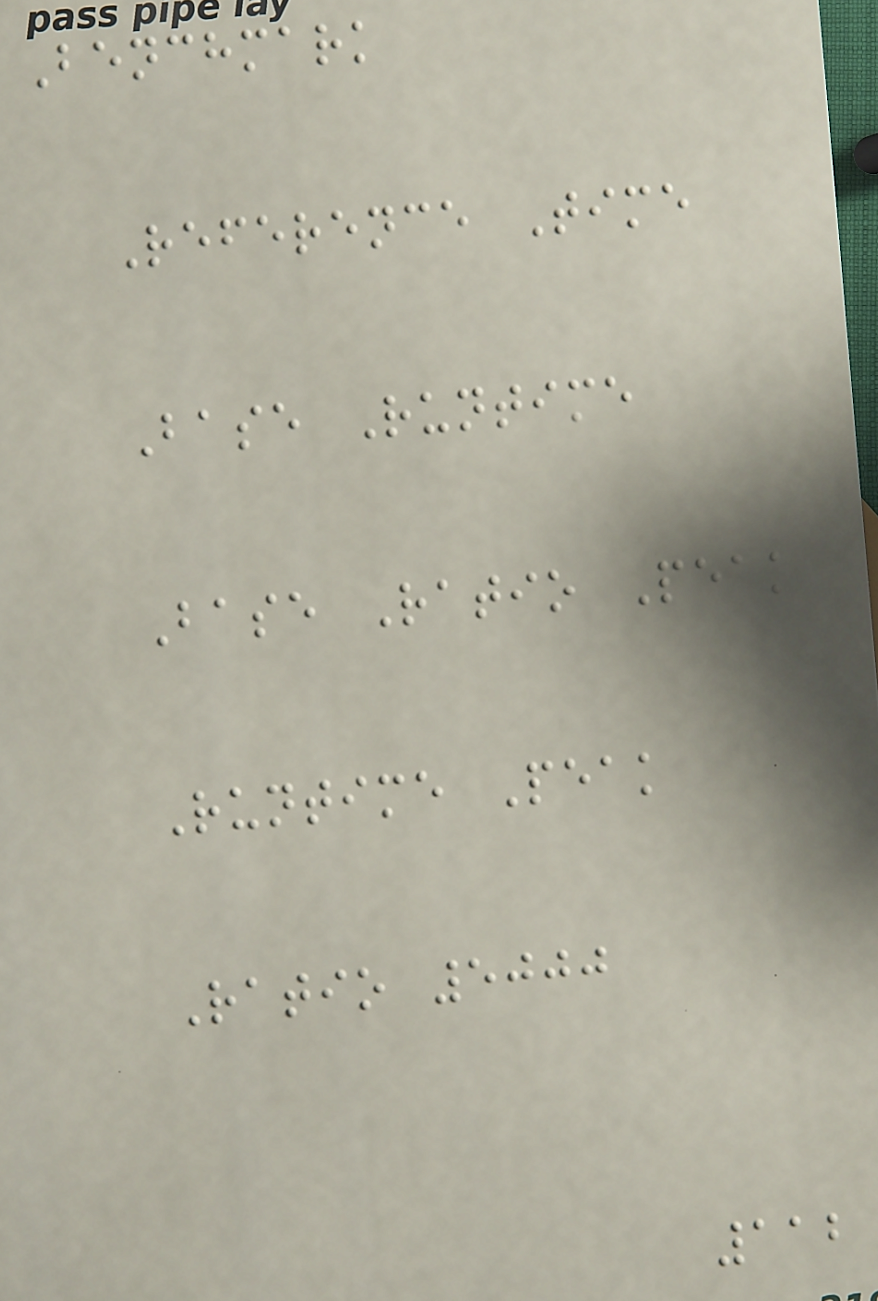Benchmark
Reference Time
Base Runtime
Base Ratio Peak
Runtime Peak
Ratio 5000
112
